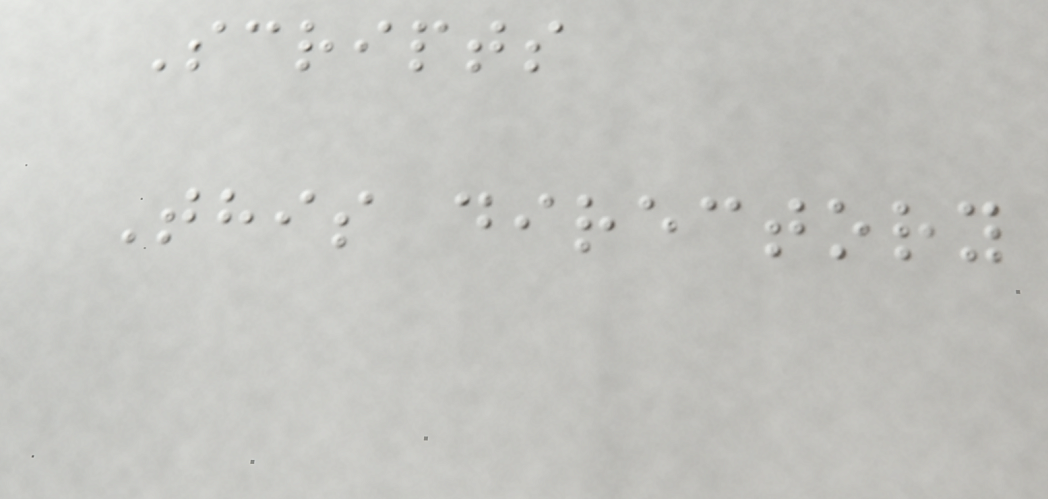Scripts
This directory
